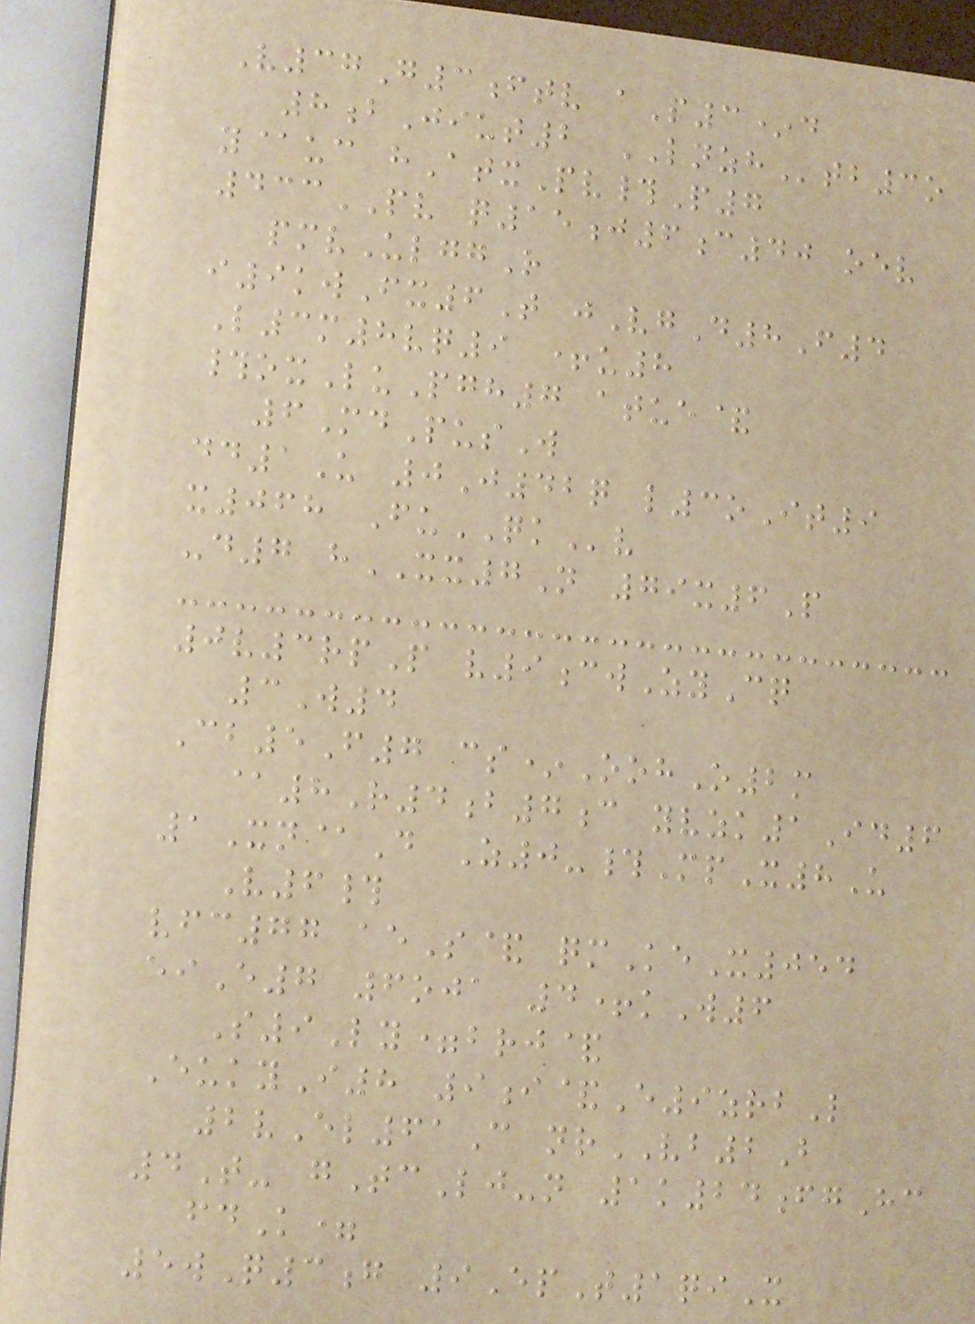V37G3ftv aP3*d
8bJiut2 LNZHtb3o
y@uc hAtxPv#P7
433PV q15j6c40 oev
pmvUlggR
i9kwFx6T jVgD8F4
L3m8vq9 +u8
#oxLuPgh7 atue&
6MdPusW
dd1U 0J42q l3oIt9
x068 FuQKv
-d7 hXX7N 79x6P
0v3rpP v9cwZyCq
3W4
Cb5F7 cs*OohO2m
@8R4b7c yvzk1Id6
1Xn@D Z0-#MpX8U
V6#
vfc77 aeS& qmKeX054
eiE7 6oja 4+kW6
S9Ly=brj&
EukyI8 9i&E9zrbL
2vEl61C nrVB2B
4T- gTcLj-n 1k24fgHc
fdK=
5wQ3g 9EpT1qiX
